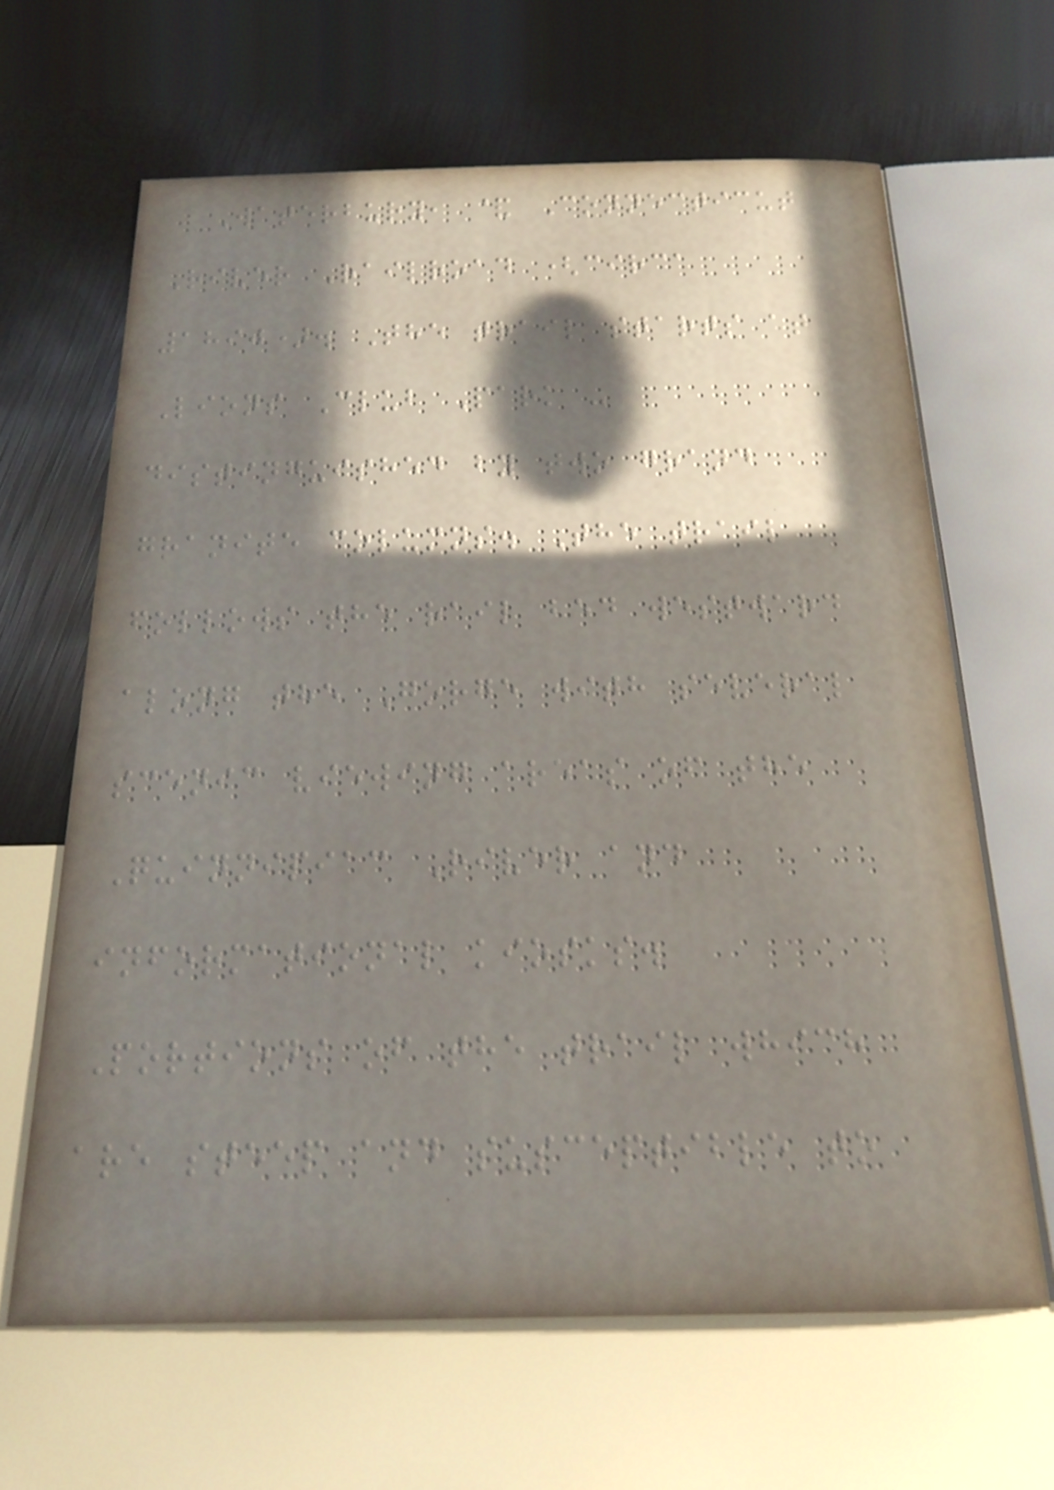Waterbury, & Connecticut
River Railroad (circa
1890). The trail starts at
Lions Club Park -
distinguished by two grand
granite columns. The trail
follows the rail bed westward
along the Gorge with several
scenic viewing areas of the
Quinnipiac River and
informational kiosks.
Portions of the trail which
are steep and susceptible to
